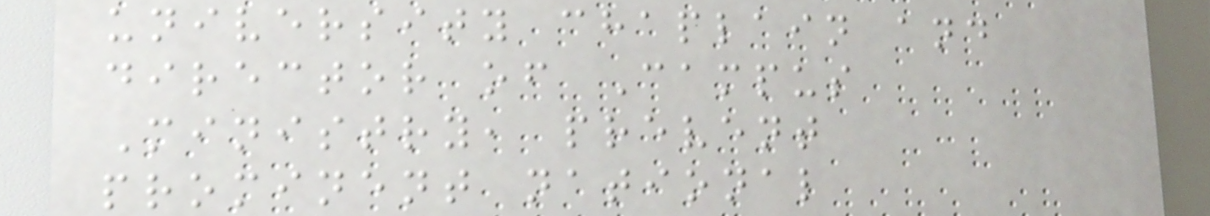university chaplain and
director of Campus
Ministry, prevent
prominent national
